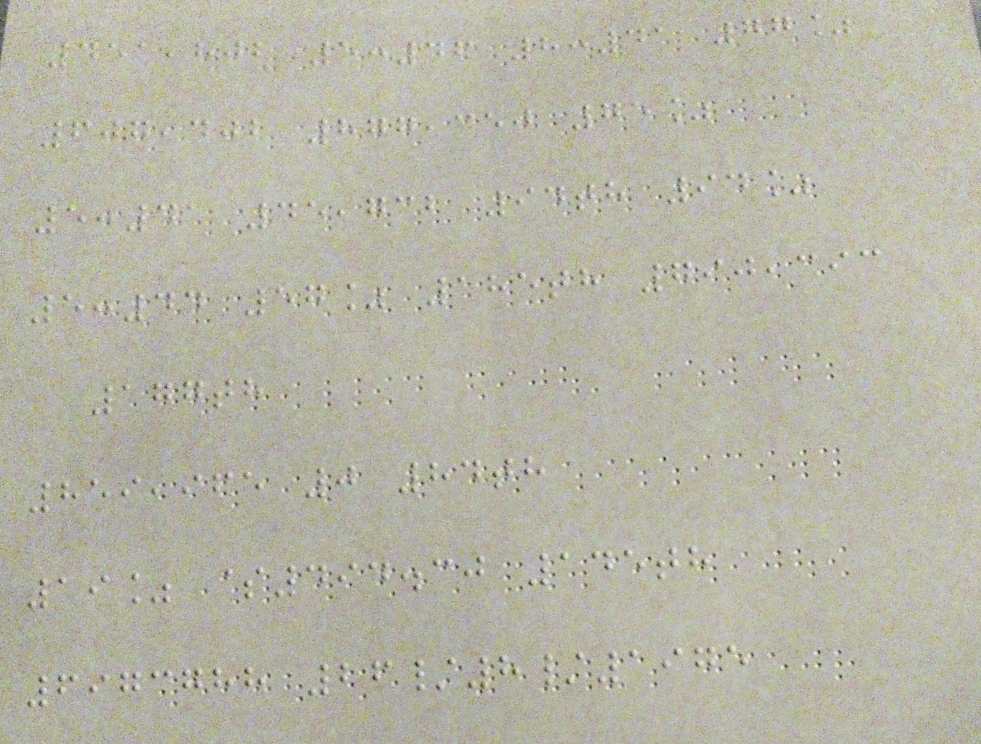451,802 5:46 8:41 77%
607,402 877,350 75%
5:41 45,732 94th 94%
5:44 57% 185th 790,393
177th
859,965 0 84th
19% $494.30 145th
6973788 26/8/1975
